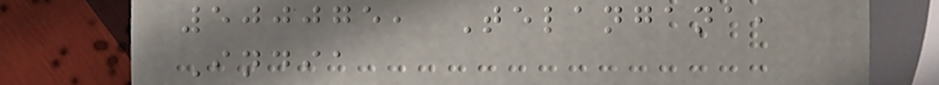500075, Telangana,
India
